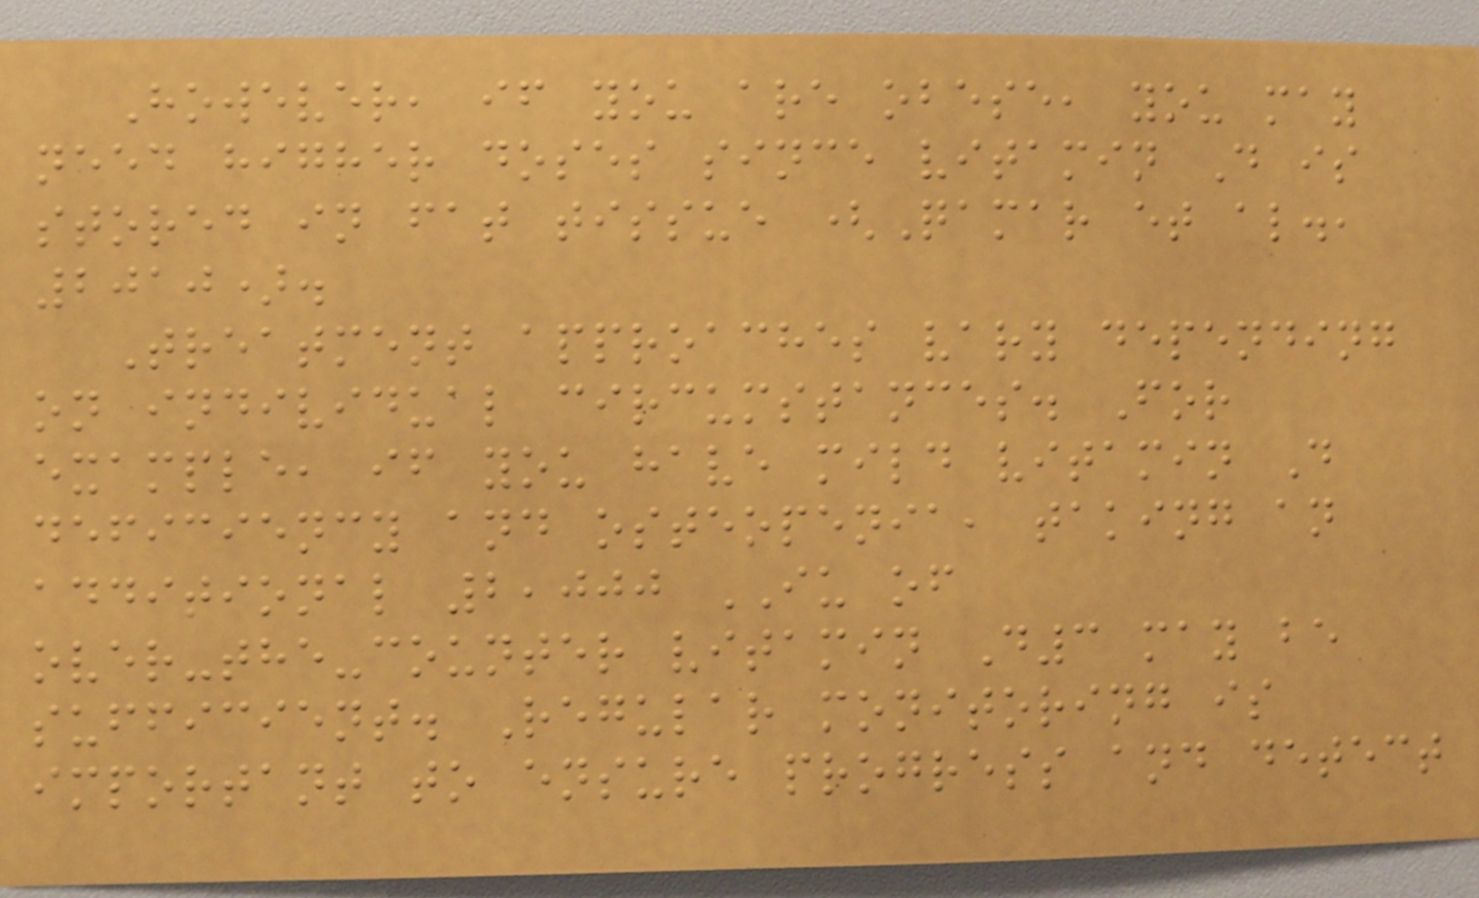However, if you are obese, you may
need higher doses since vitamin D is
stored in fat tissue (Qamar et al.,
2010).
Treatment approaches vary depending
on individual circumstances. For
example, if you have mild vitamin D
deficiency and osteopenia, taking an
additional 2,000 IU of
over-the-counter vitamin D3 may be
sufficient. Regular monitoring is
important to ensure progress and detect
